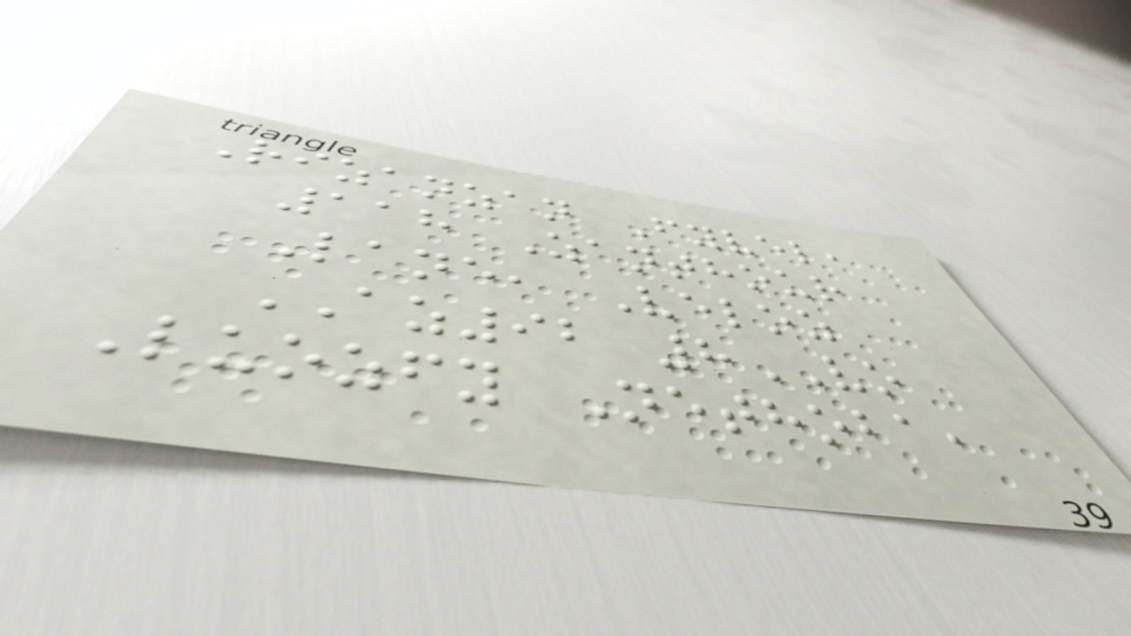Rizanzan Fyvel,
118 Zanthour
Lane, Veloz
AZ92 8VO
Luozfy Nethoba,
